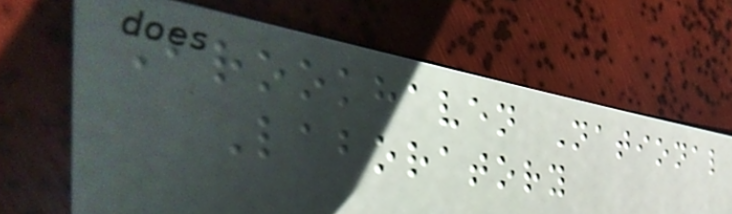Brookhaven National
Laboratory
